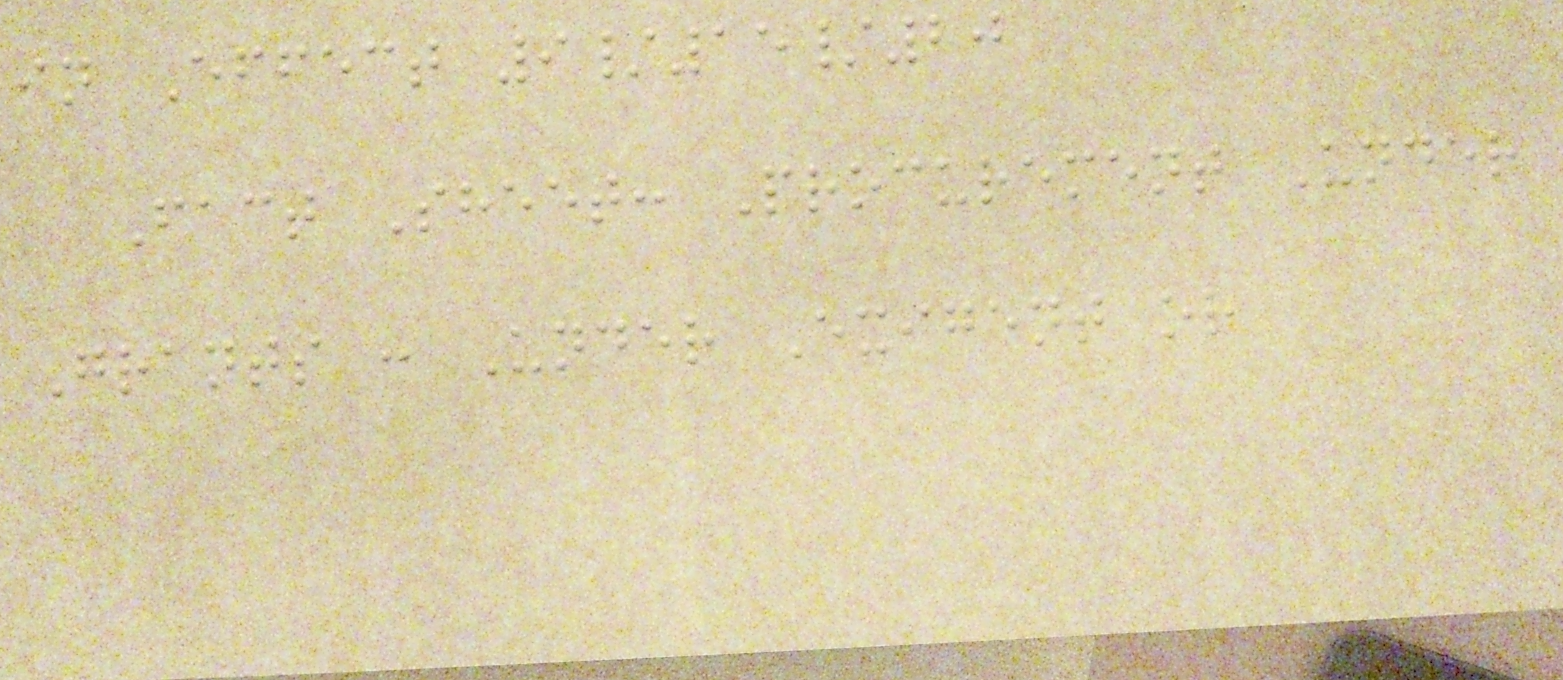in Effect 9/15/20
Fact Sheet: Procurement Under
Grants : Under Exigent or
